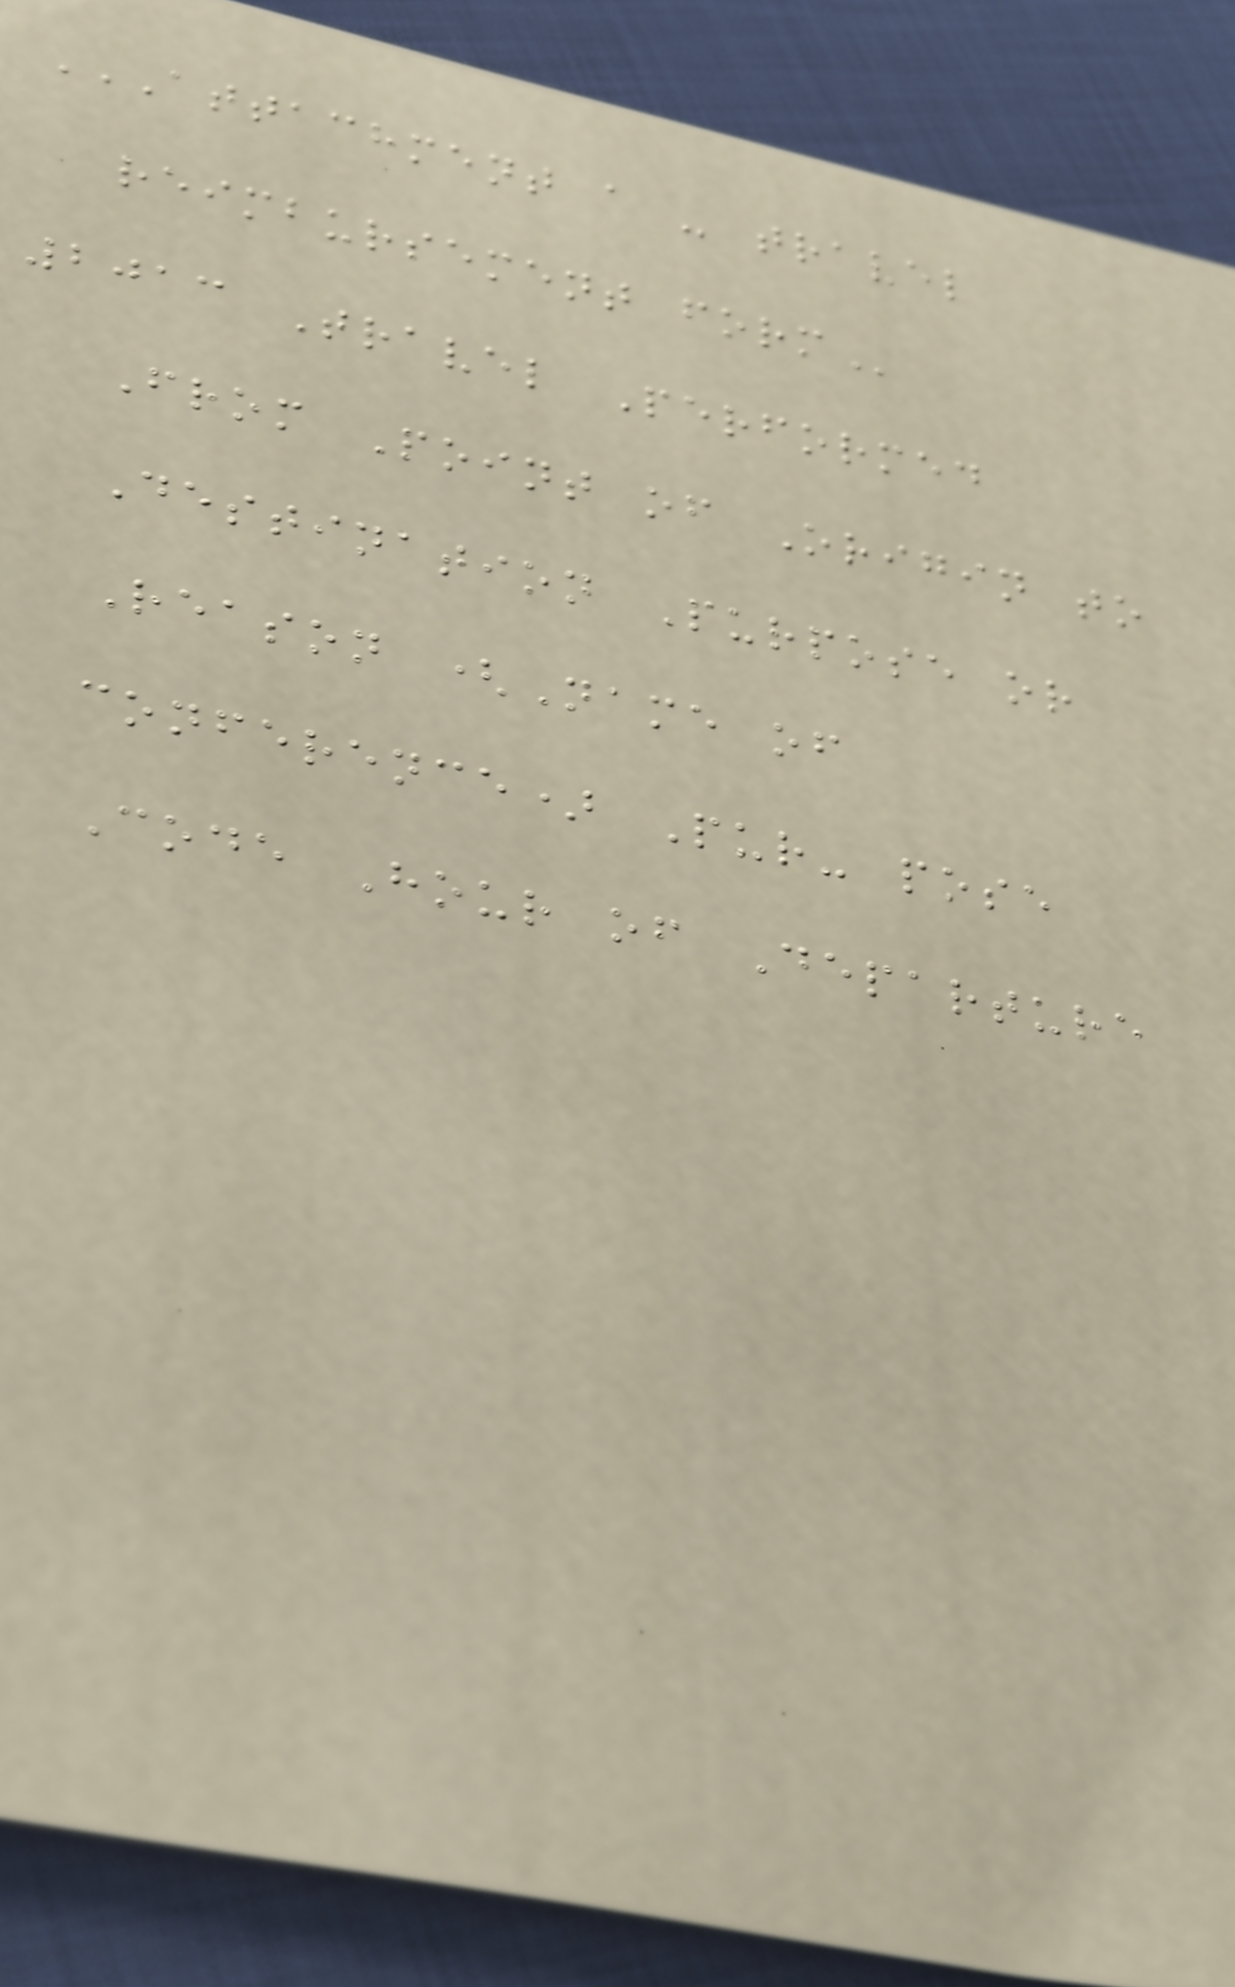ATTACHMENT A - TRAVEL
REIMBURSEMENT FORM
2013 Travel Performed
From Point of Origin to
Destination Purpose or
Reason (Name of
conference) Pur- pose
Code Hour of Departure
